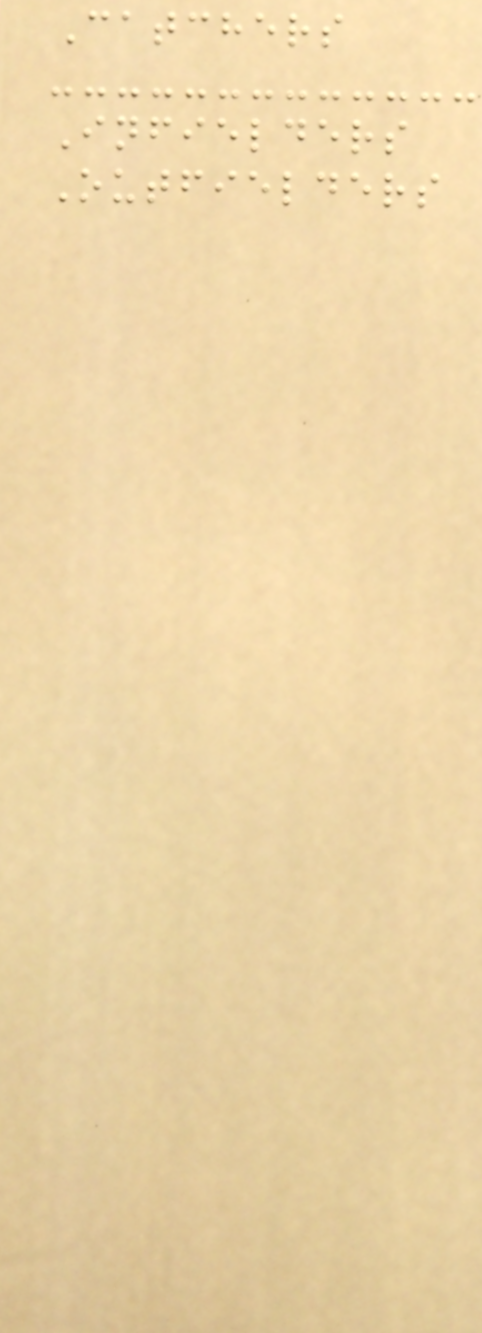Catchers
Infielders
Outfielders
